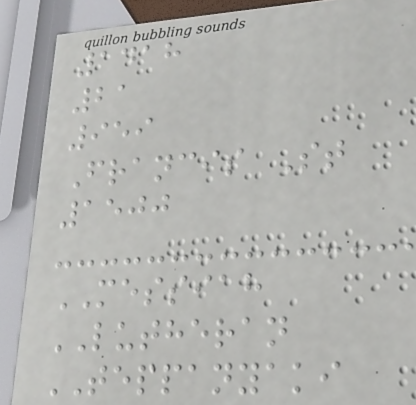1418
21
959
Francis St
1500
MESSIAH
LUTHERAN
TEPPANYAKI
